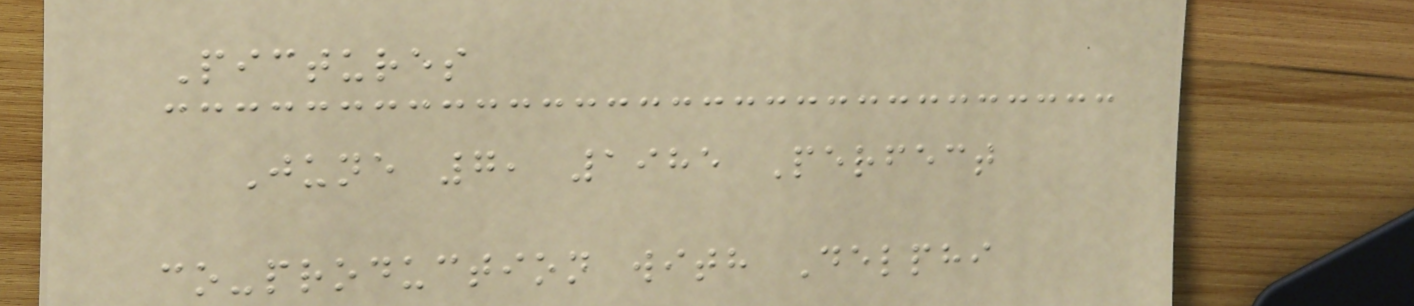Pictures
June 7, 1985 Perfect
co-production with Delphi
